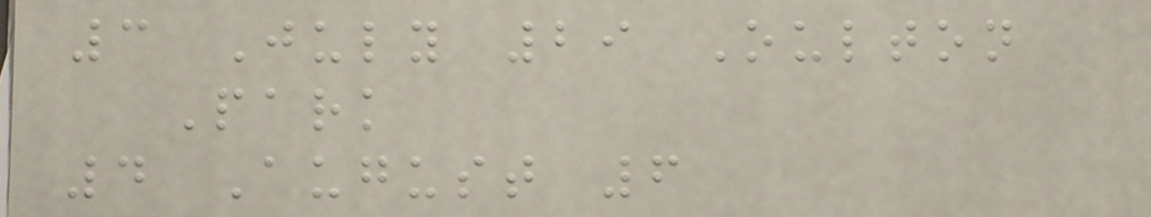3 July 29 Oulton
Park
4 August 6
